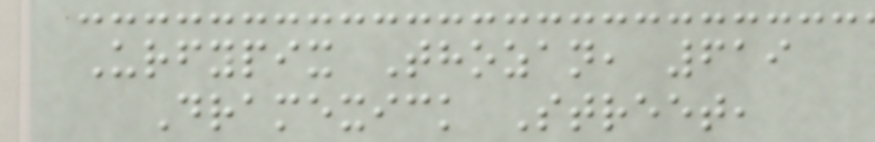Urfypix Thozan, 619
Dramexick Street,
